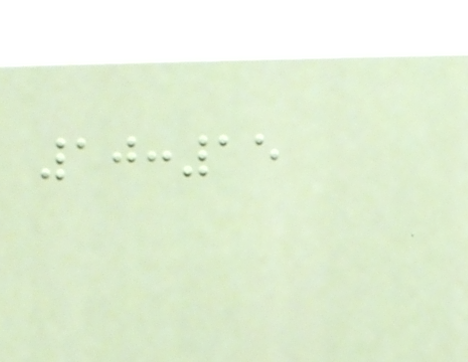10:15
